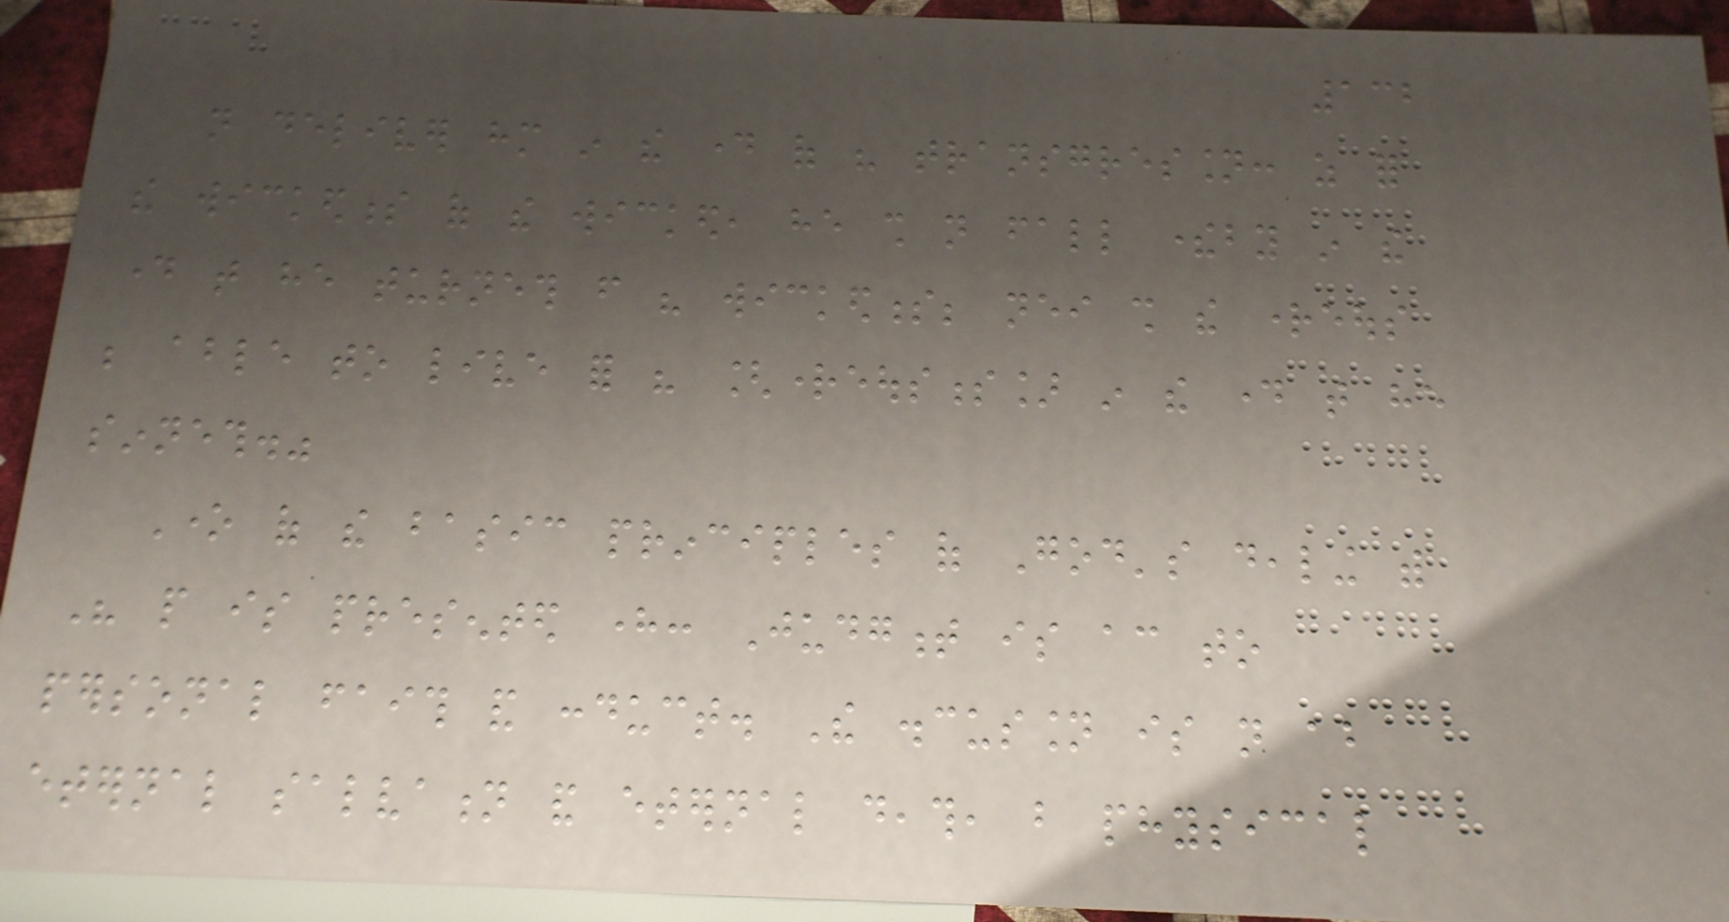132
not deliver him in the day of his transgression: as for
the wickedness of the wicked, he shall not fall thereby in the
day that he turneth from his wickedness; neither shall the righteous
be able to live for his [righteousness] in the day that he
sinneth."
One of the basic principles of God's dealing with
His people is presented here: Judgment is according to
personal faith and conduct. The discussion is not about
eternal salvation and eternal death, but physical
